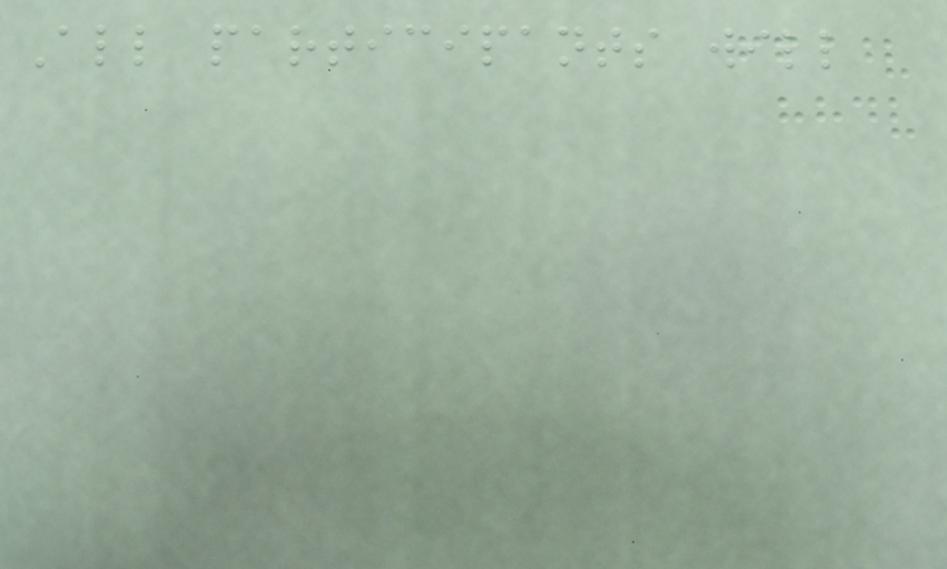All participants will
